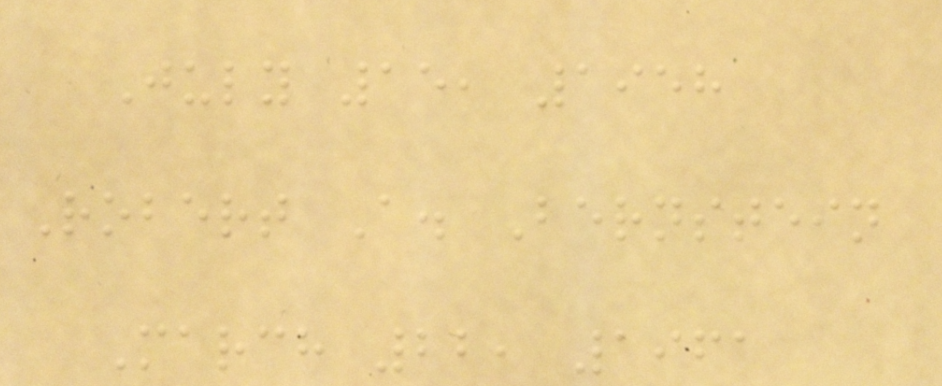July 15, 1958
Robert A. Bernstein
March 22, 1961
